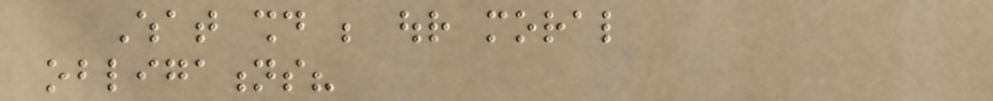What should be our moral
obligations?
